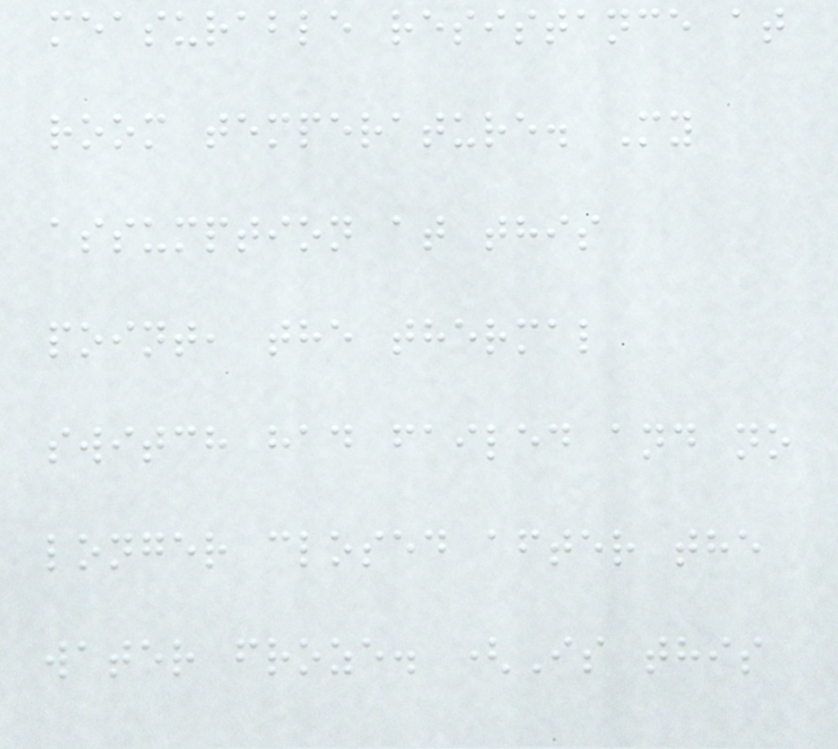measurable resistance at
room temperature. My
assumption at this
point, the thermal
switch had failed and no
longer closed after the
water froze. (Is this
